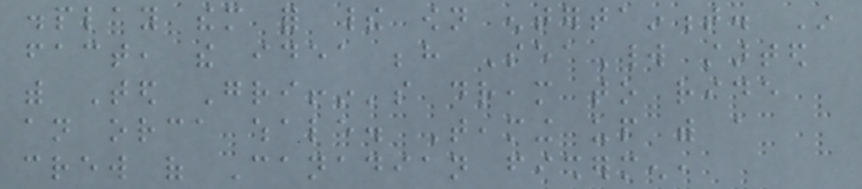display them for their own entertainment. In
fact, the idea behind SeaWorld started
with Ted Griffin's dream to ride
an orca whale. Teaming up with a
crew of Canadian fishermen,
